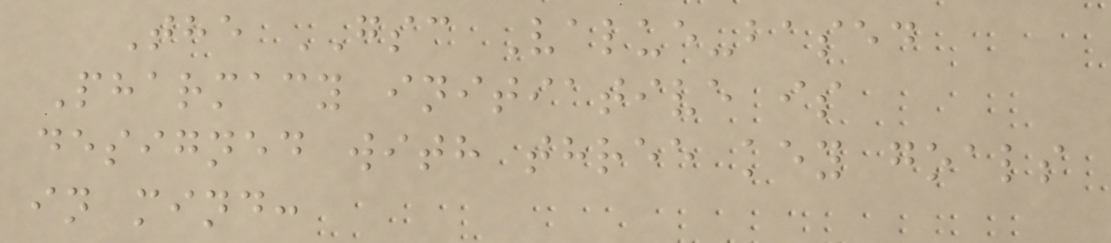The GSC Value-based
Pharmacy initiative is
designed with three key goals
in mind:
